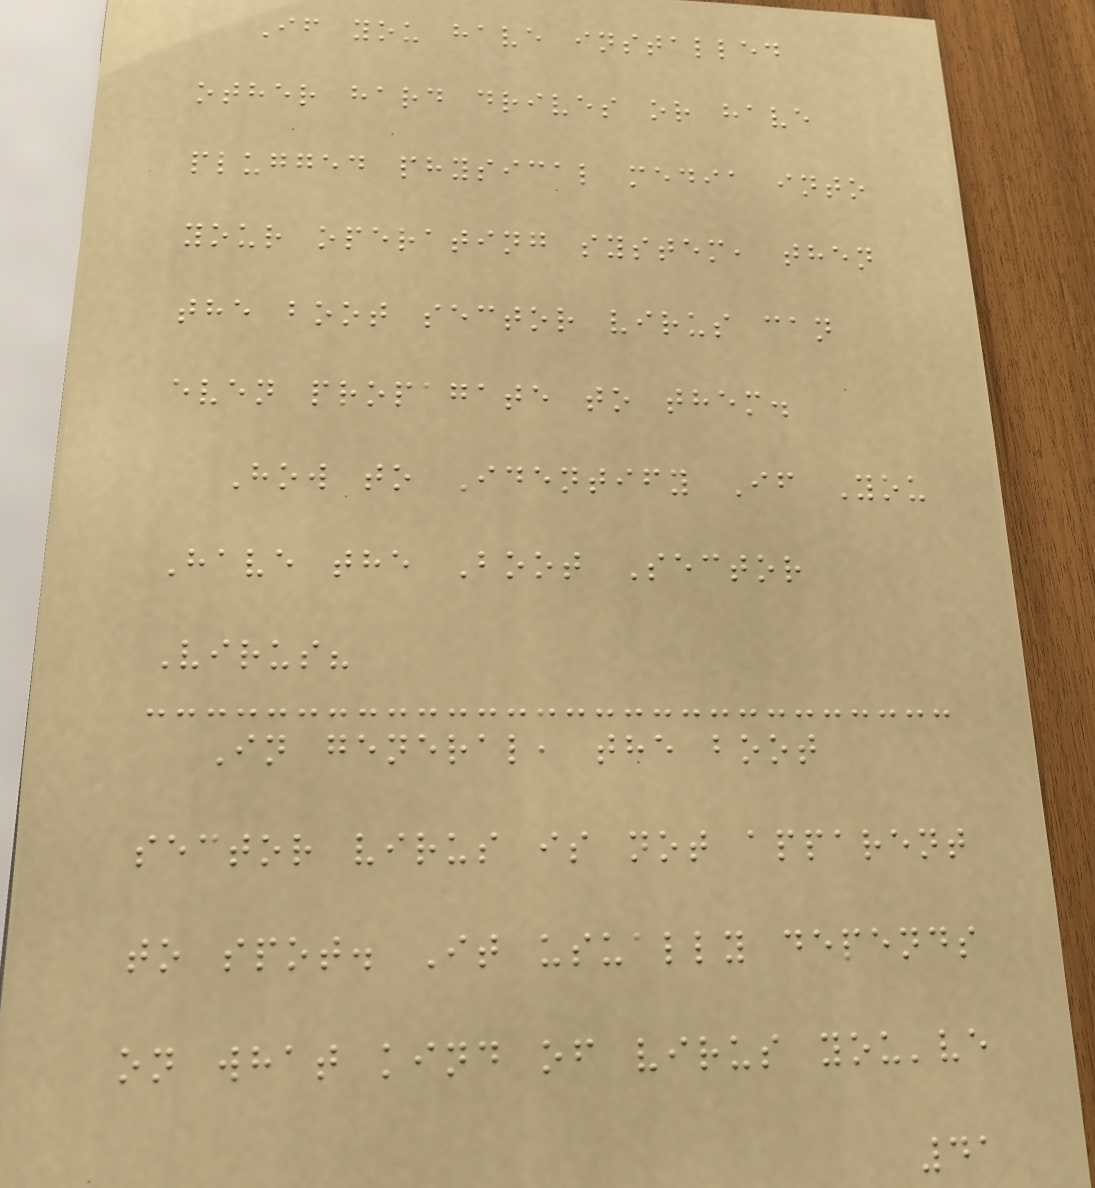If you have installed
other hard drives or have
plugged physical media into
your operating system, then
the boot sector virus can
even propagate to them.
How to Identify If You
Have the Boot Sector
Virus?
In general, the boot
sector virus is not apparent
to spot. It usually depends
on what kind of virus you've
41
